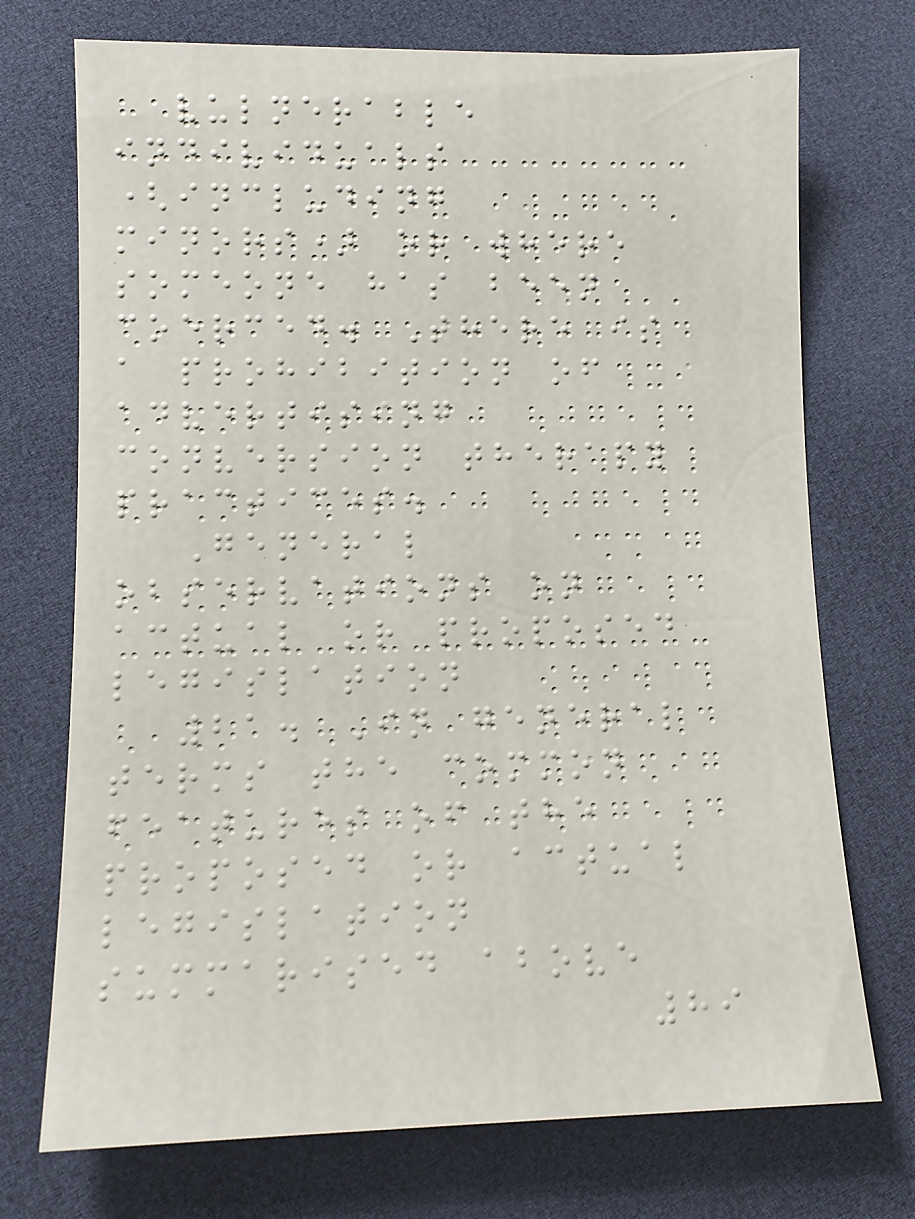vulnerable
individuals
(including
minors) or where
someone has been
coerced. There is
a prohibition of
advertising
conversion therapy
practices.
General
observations on
actual or proposed
legislation
21. In general
terms the common
features of the
proposed or actual
legislation
summarised above
89
